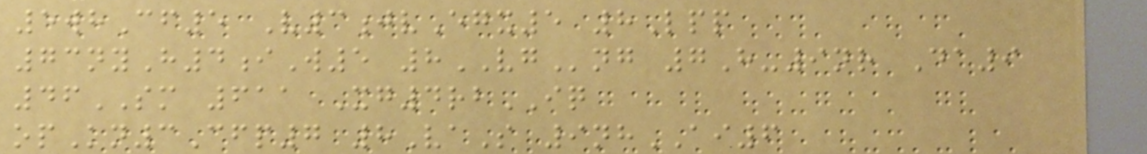5whCf5 V3jvEgx5 8Lpp
73nyH4iW5 8VGng 7H-9nr Da9
46SM 611 Xg4rbIQ
opKn3Cfp7 8VaS 9nhAI6
